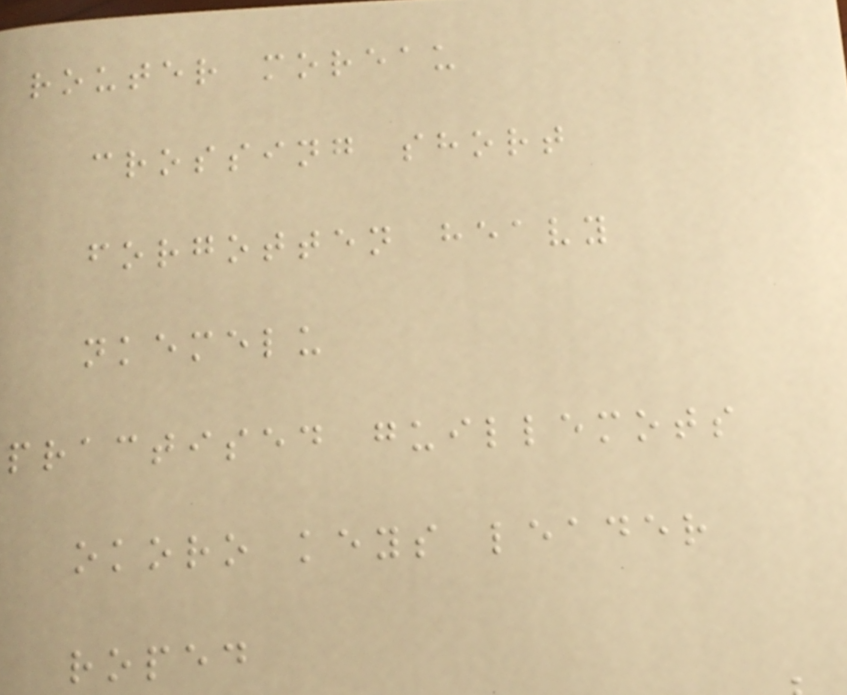router moreau
crossing short
forgotten heavy
nkemelu
practised guillemots
okoro keys leader
roped
